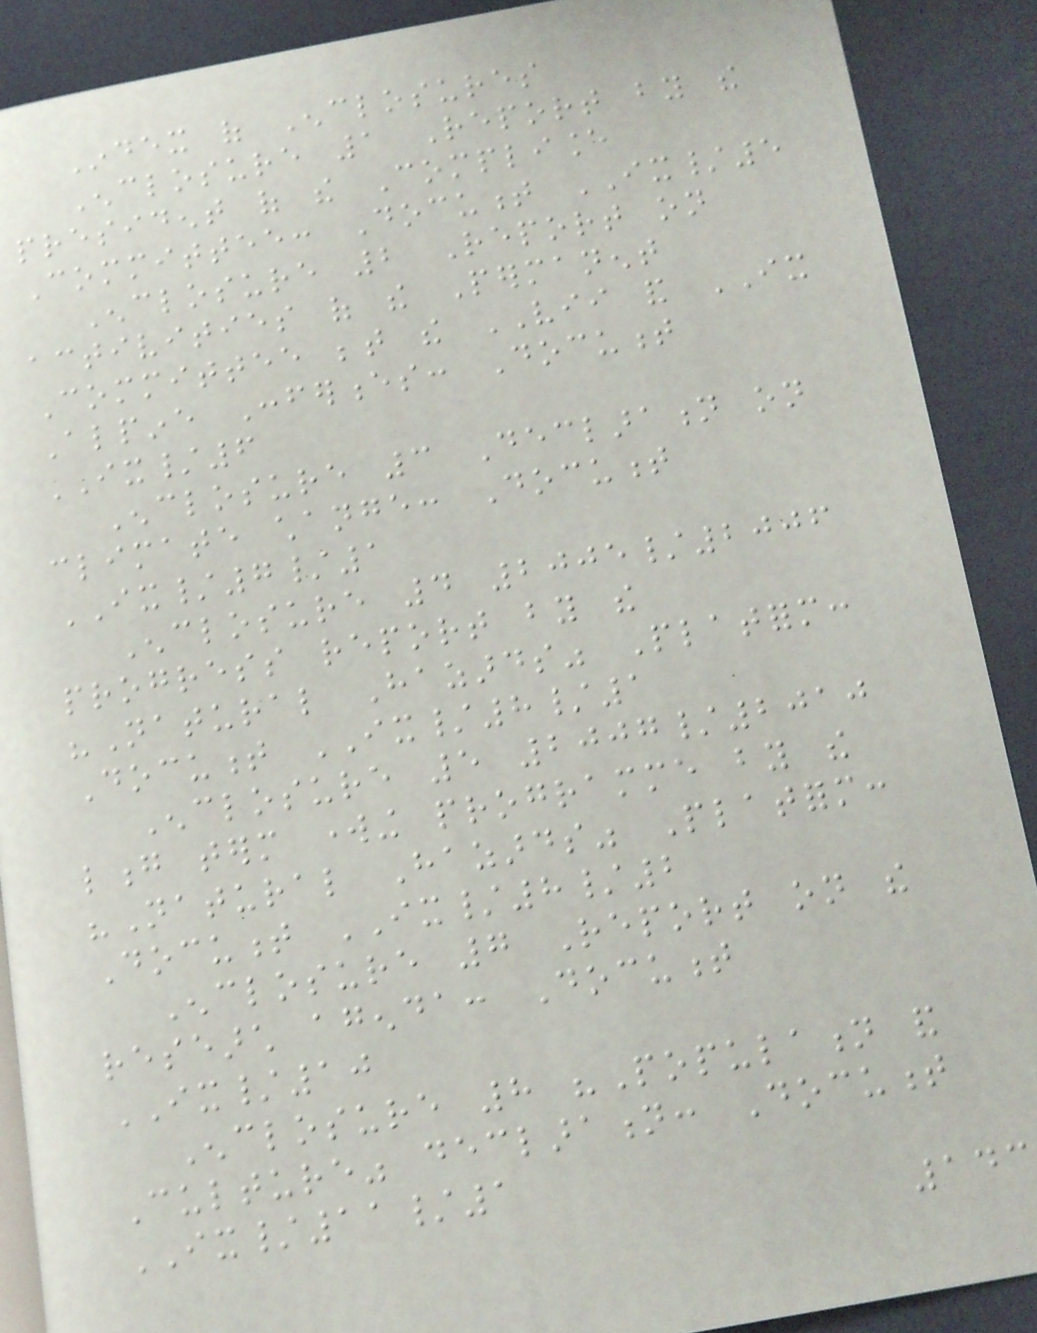Index of Enclosures
Enclosure 1 Report by the
president of the Compliance
Committee: Document IX/5
Enclosure 2 Report on
activities of the Permanent
Committee between the VII and IX
Alpine Conferences: Document
IX/6
Enclosure 3 Declaration on
climate change: Document
IX/7/1
Enclosure 4 2005/2006
progress report by the
"Natural Hazards" Platform:
Document IX/8/1
Enclosure 5 2007/2010
long term working programme by the
"Natural Hazards" Platform:
Document IX/8/2
Enclosure 7 Report on the
research agenda: Document
IX/10
Enclosure 8 "Population and
Culture" declaration: Document
IX/11/1
143
